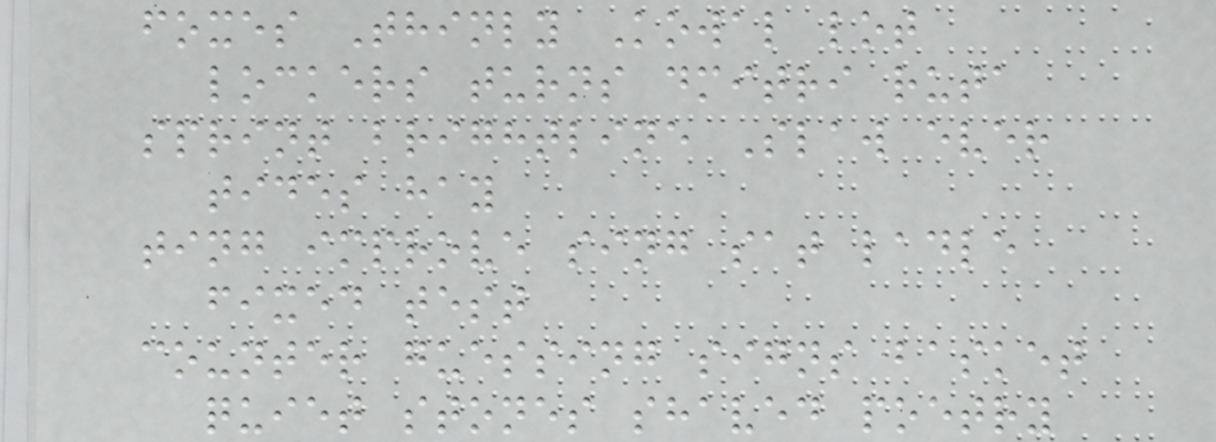foxes Thinly Kowal lot
lockers turns dmitri ruta
sprint brightline Slaw ever
tides hay
ting improve sing sat ladle
fixed test
counter guessing signs basket
quiet stones shaved poetry
